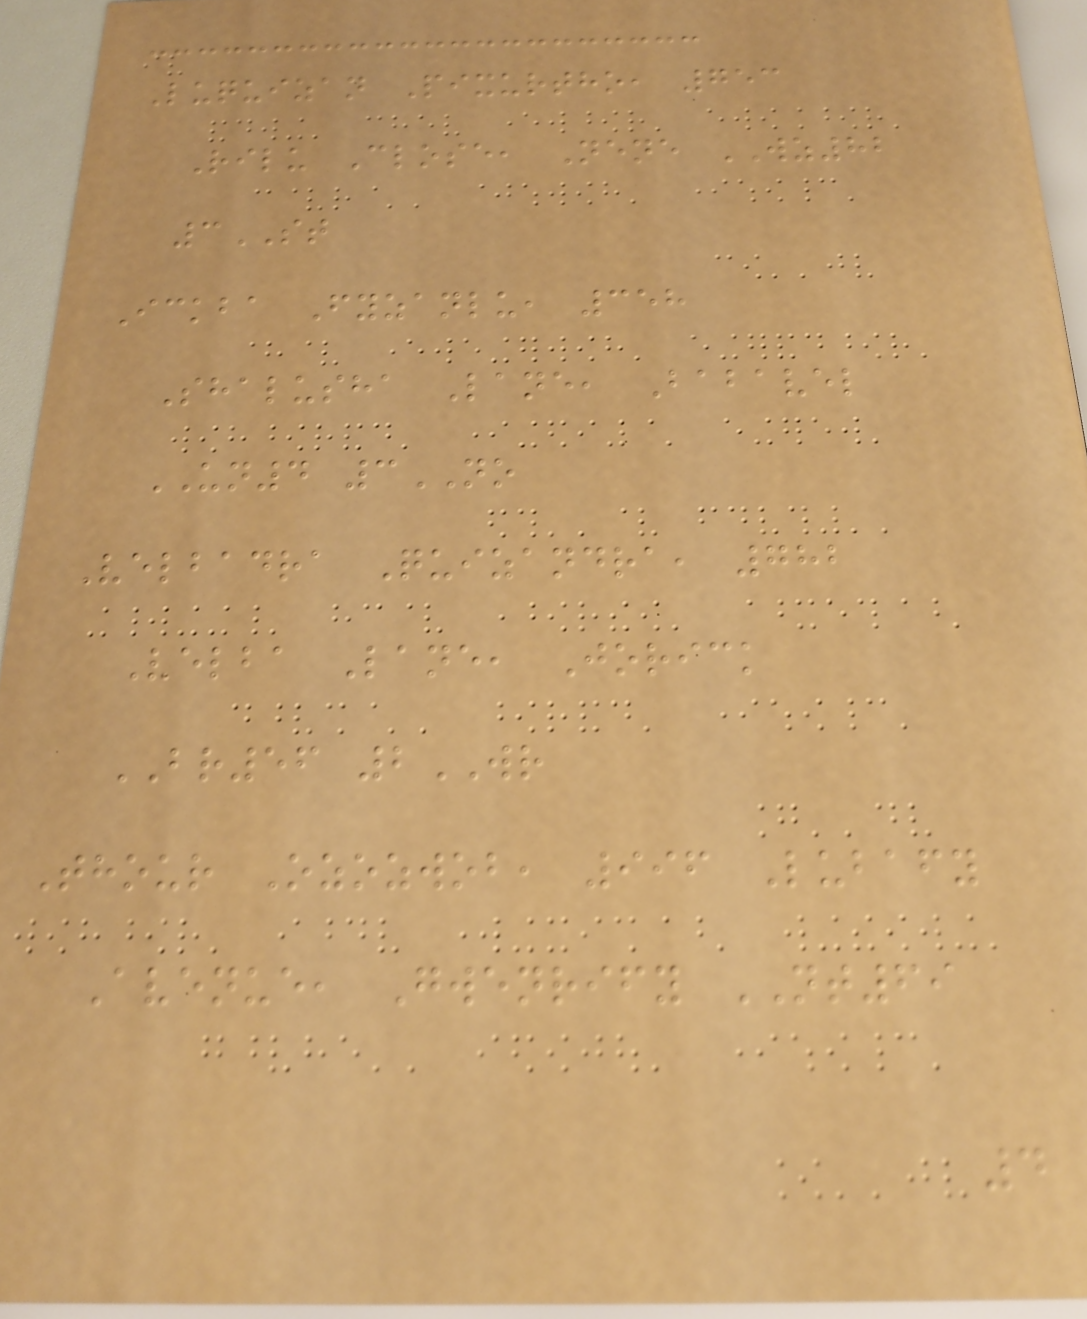Luquizan Pixurtho, 753
Rilu Close, Nene WZ82
3ST
Ickba Fyzanlu, 358
Shalusha Lane, Babavel
UN4 3NO
Velbadra Quizandra, 782
Velba Lane, Jorick
BR56 2WR
Thour Ozozwob, 996 Lubafy
Avenue, Gwenrify NT69
4
